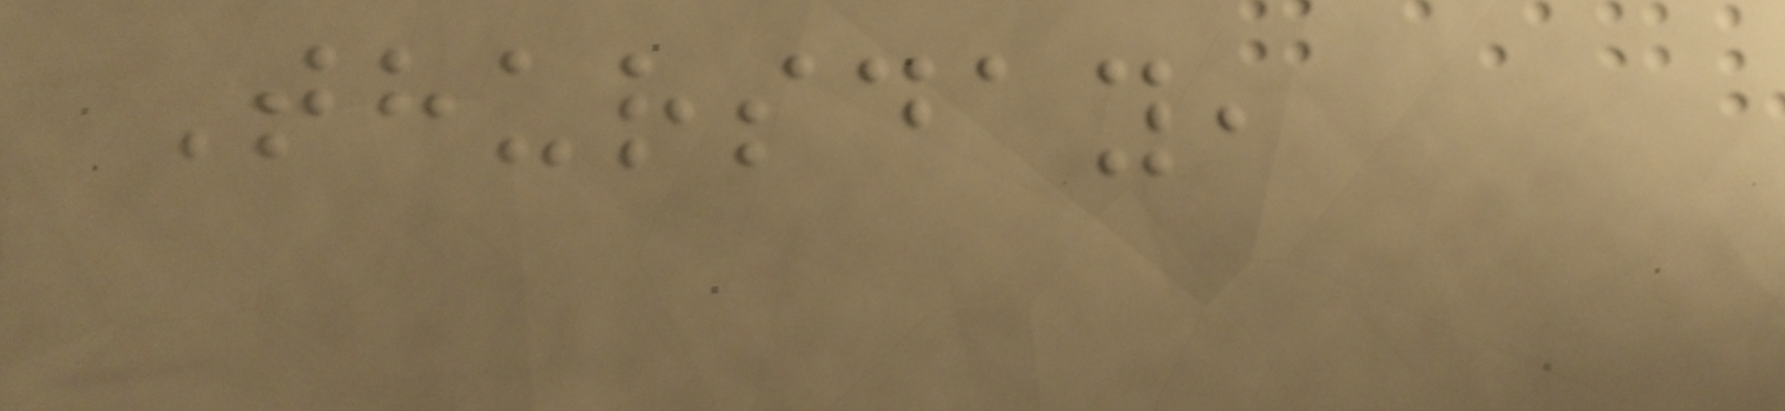Thursday,
